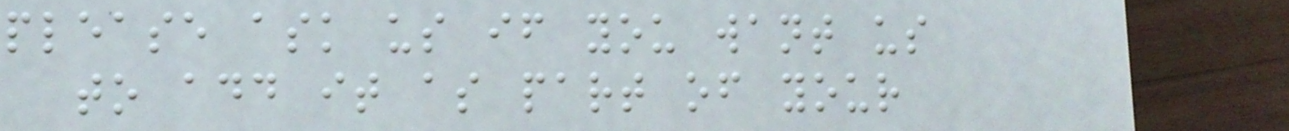please ask us if you want us
to add it as part of your
